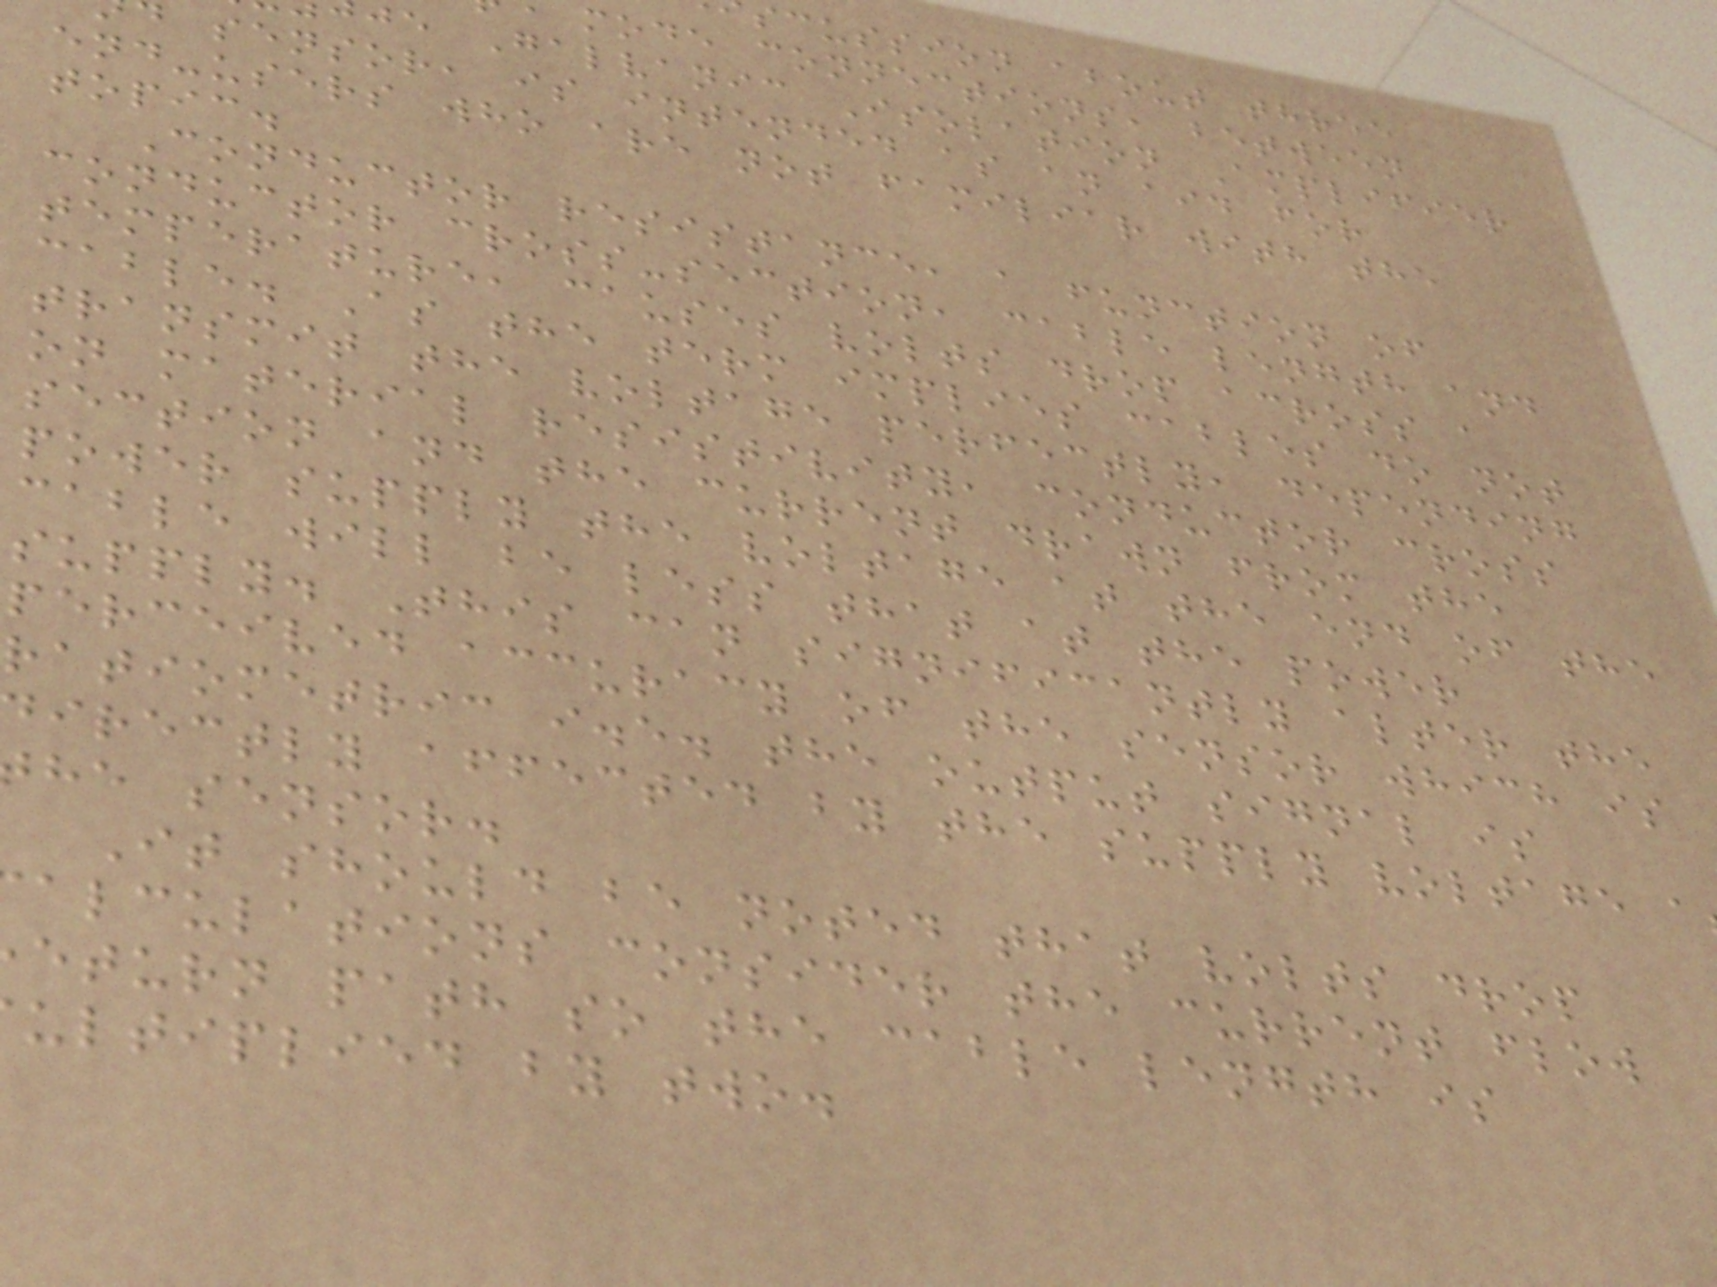scussion about three
mode connections, between
je Galvanic Isolation Amplifier
sensor, is intended as an aid for
end-users who are not familiar with the
topic.
Conductor resistance, a function of
conductor cross-section, cable length and
temperature, causes volts drop across a
cable. As the term implies cables do not
transmit the voltage perfectly, depending
on material resistivity, conductor cross
section and the current drawn from the
power supply the voltage at the end of the
cable will be less that at the power
supply. This can significantly alter the
perceived accuracy of the sensor which is
ratiometric i.e. the output signal is
irectly affected by the supply voltage a
he sensor.
It should be noted that volts drop
alculations consider the current flow
eturn path so the cable length is
ultiplied by two.
